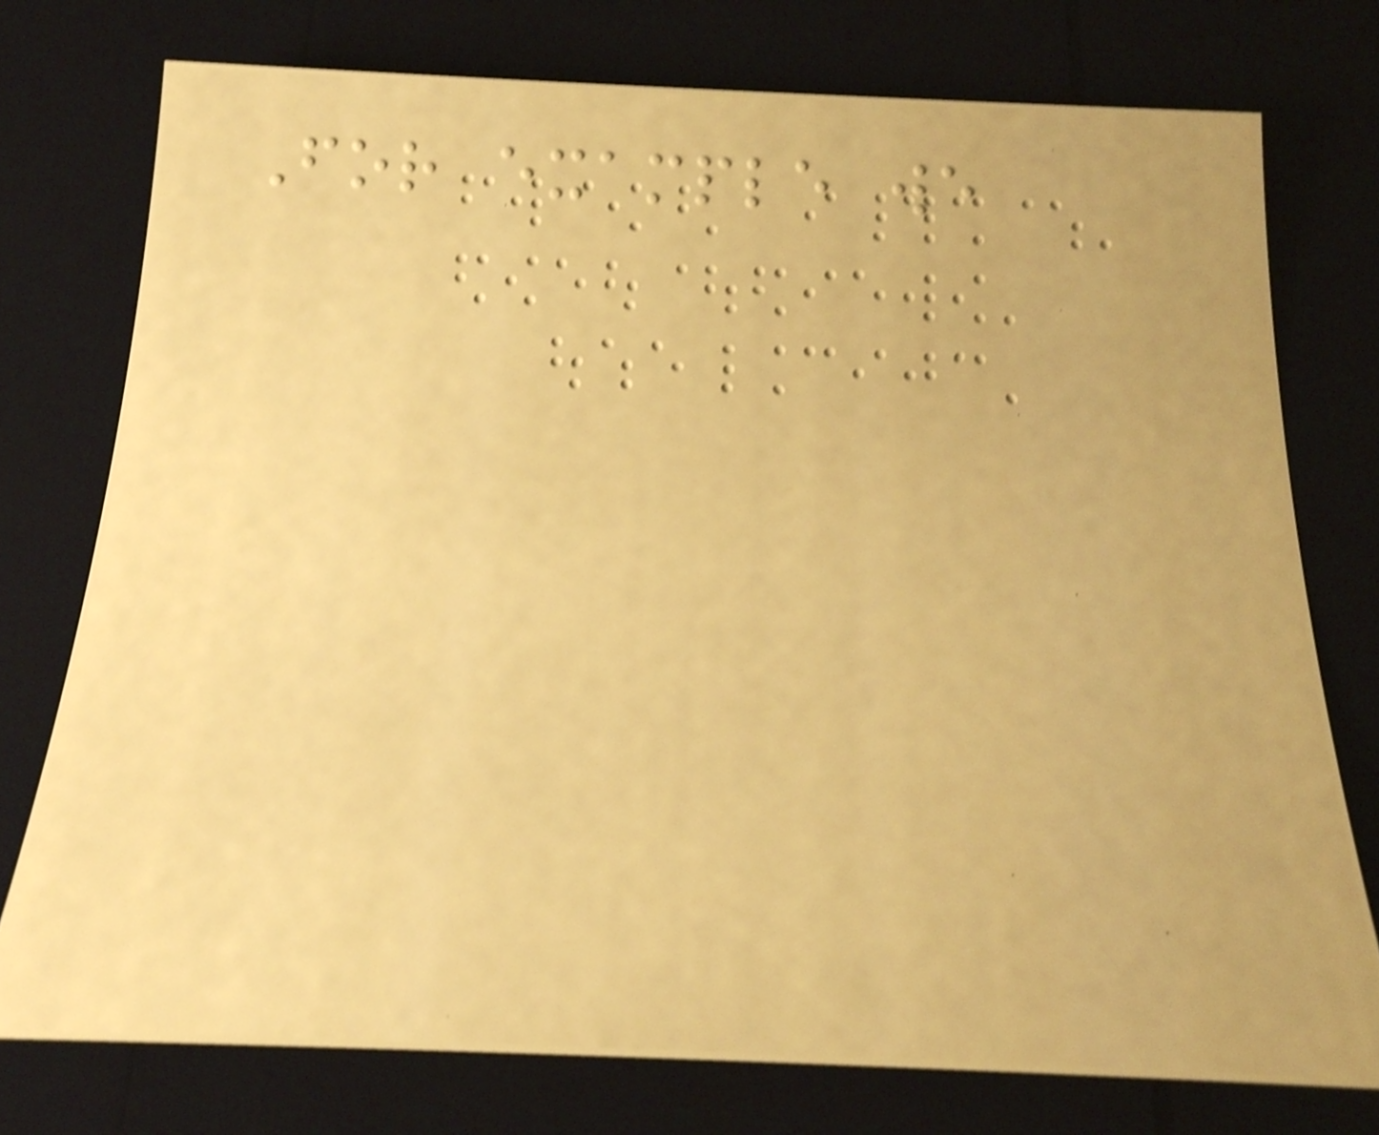For example we
